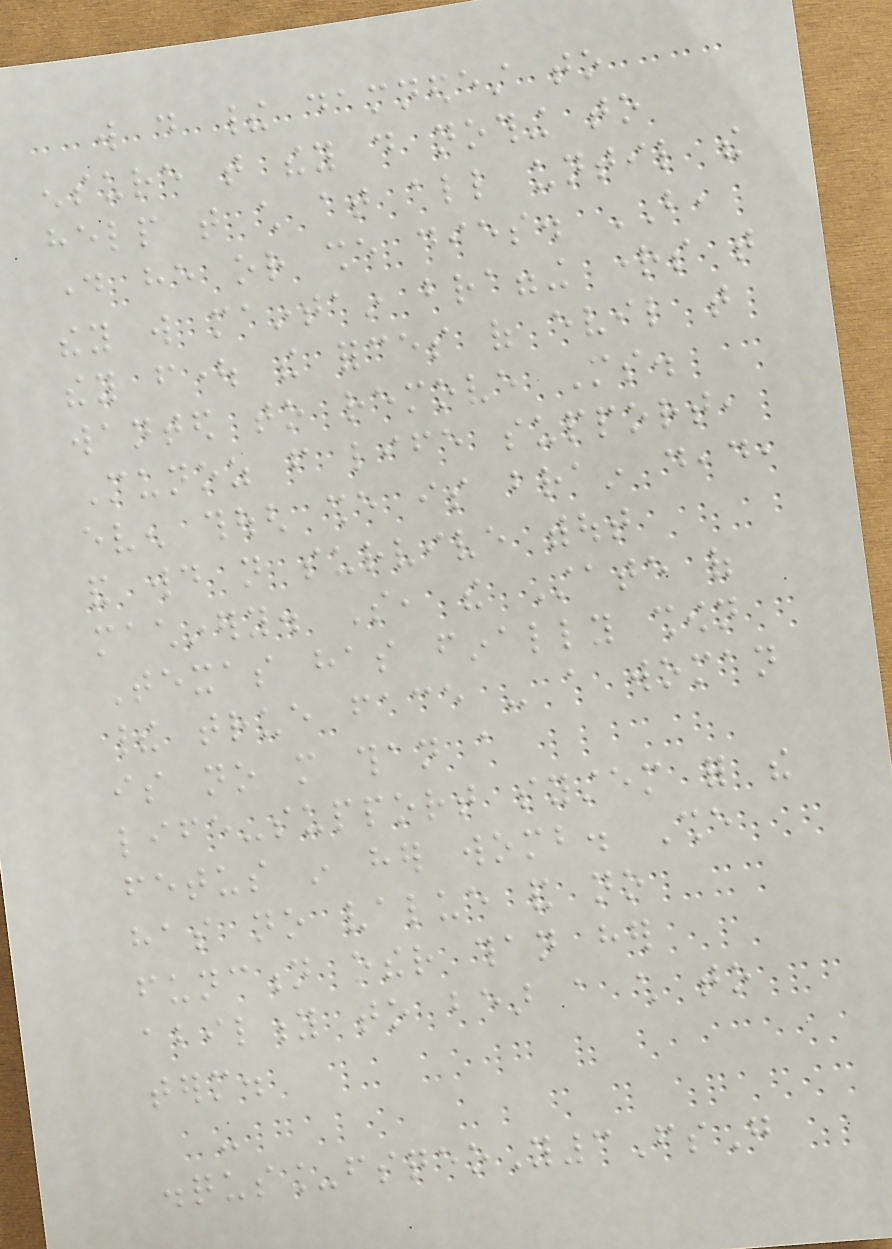will do their damnedest to
ensure that they do nothing to
help that child at all until the
day he or she dies. BUT,
they will maintain bragging rights that
they fought the forces of evil that
wanted to remove Ms.
Munoz from life support,
even though she is brain dead,
and would not survive without
machinery. So, the State of
Texas has finally shown
their true face - a woman
is no more than a
life-support system for the
fetus in her womb. She
has no value and no
function other than her
ability to bear a child to
term.
-
disqus_fsqeoY3FsG
